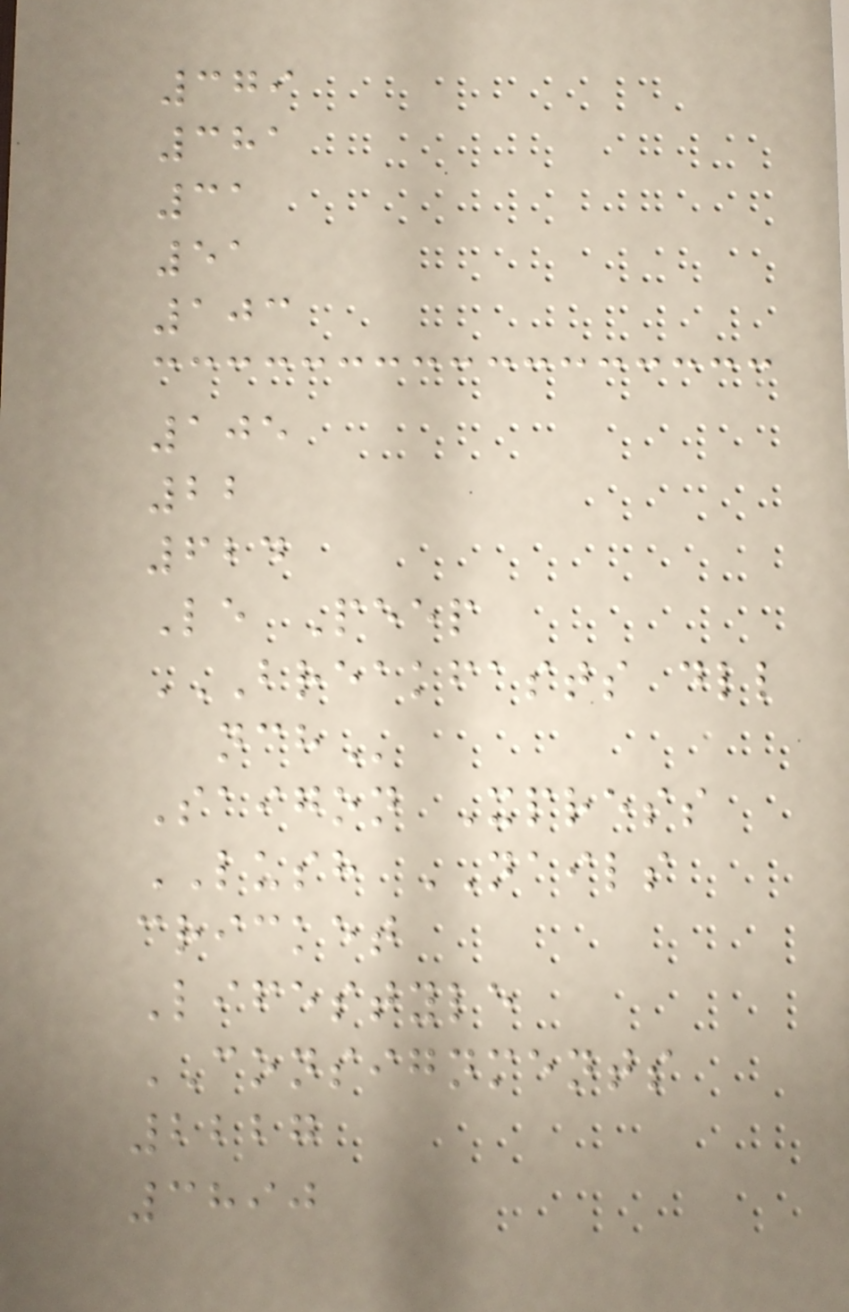379
381
31
51
103
105
22
624
Le Peep
BREAKFASTS DLL
NCH
Saigon Xpress
LUSH NAILS
cricket
Lifestyle
CONSIGNMENTS
2227
3890
